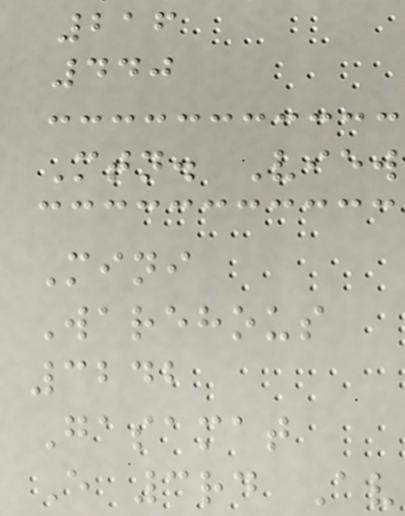216
440
Mtn. View
Mini
Warehous
3242
Gasamat
E 3rd Av
